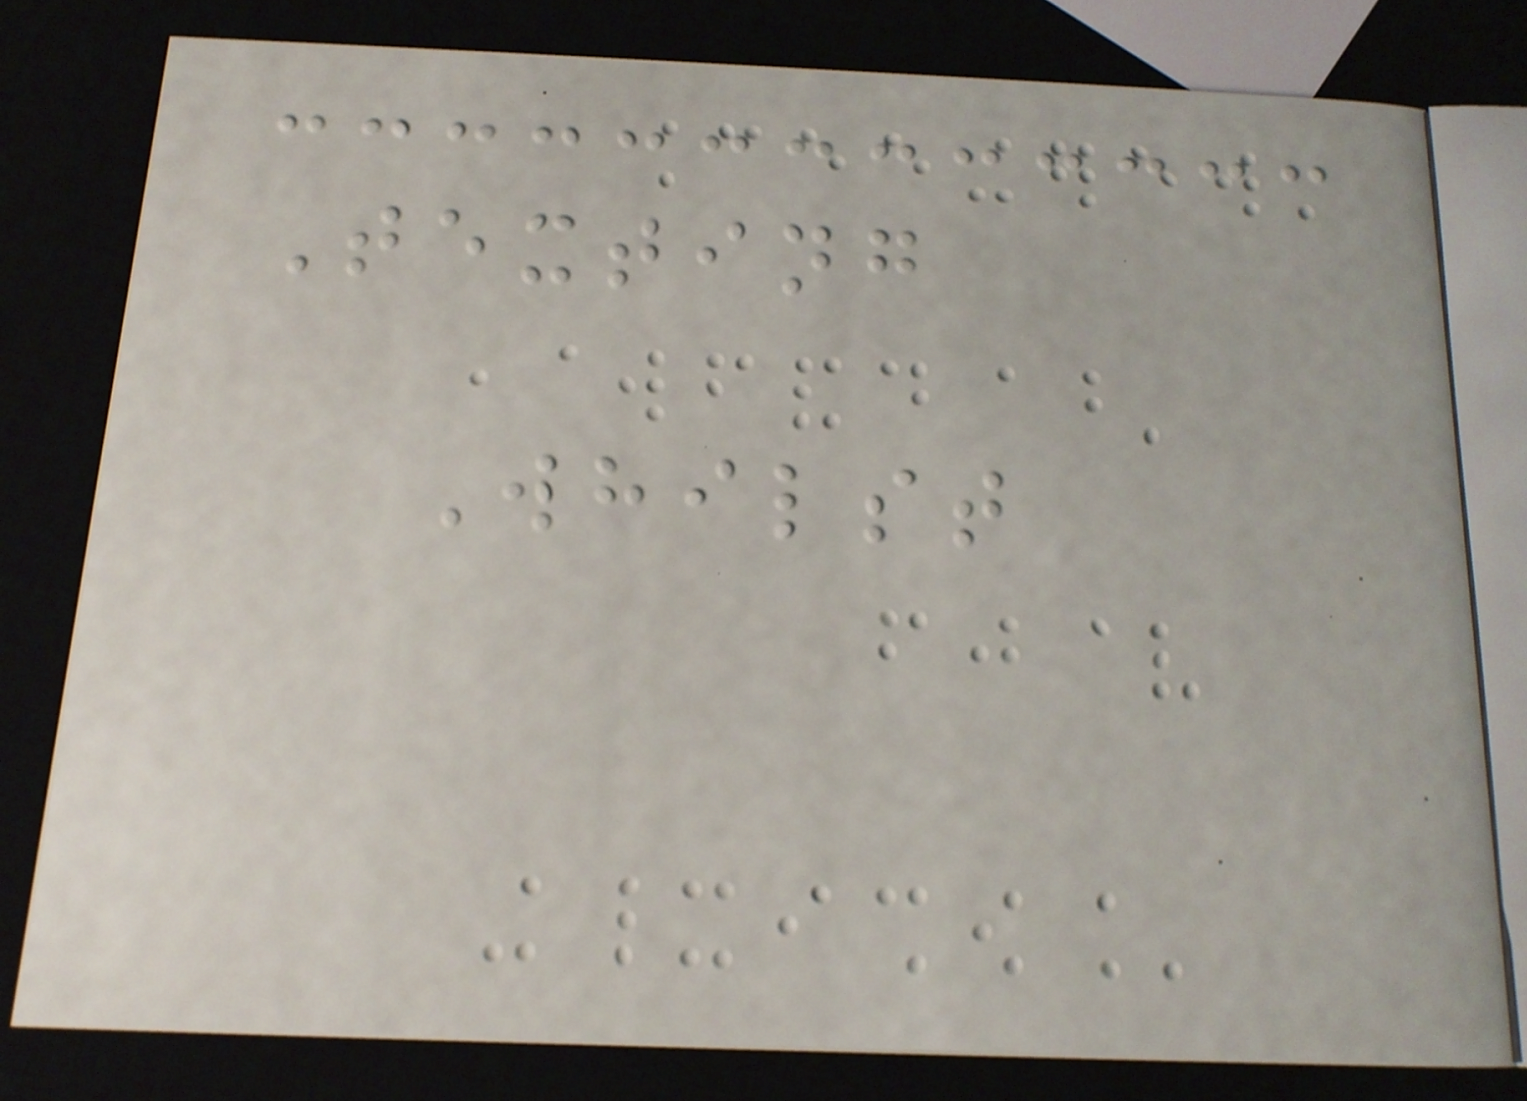Texting
Whilst
